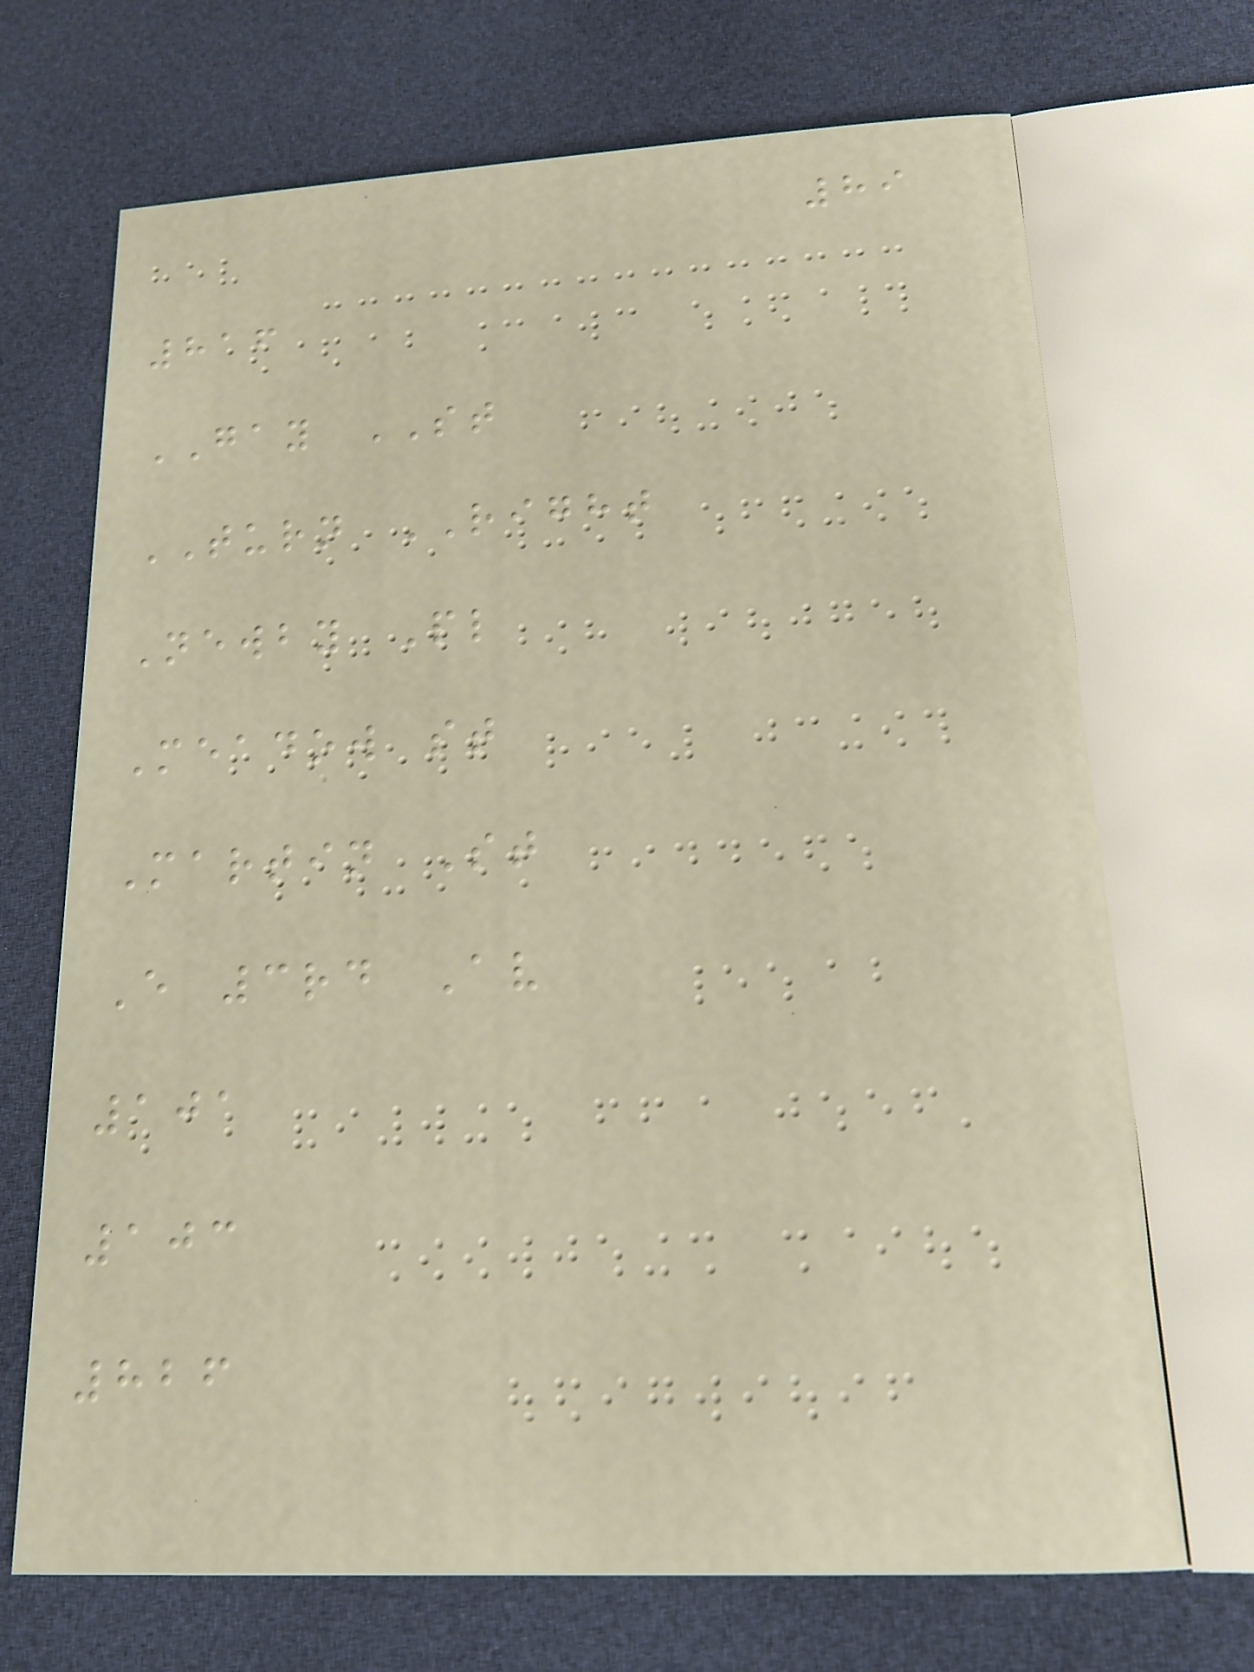89
816
GAY ST
TURN RIGHT
Newby Pl
Meadow st
Martin St
E 3rd Av
101
103
826
